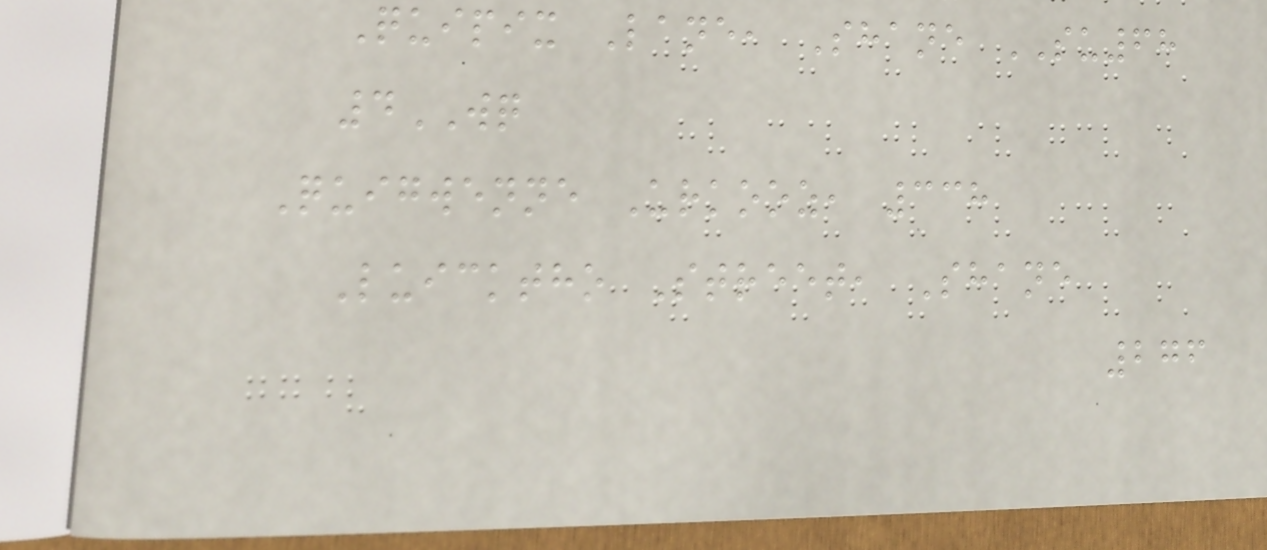Quipix Lane, Shane SU68
4WQ
Quigwenne Urkooz, 338
Luicktho Street, Shane
276
